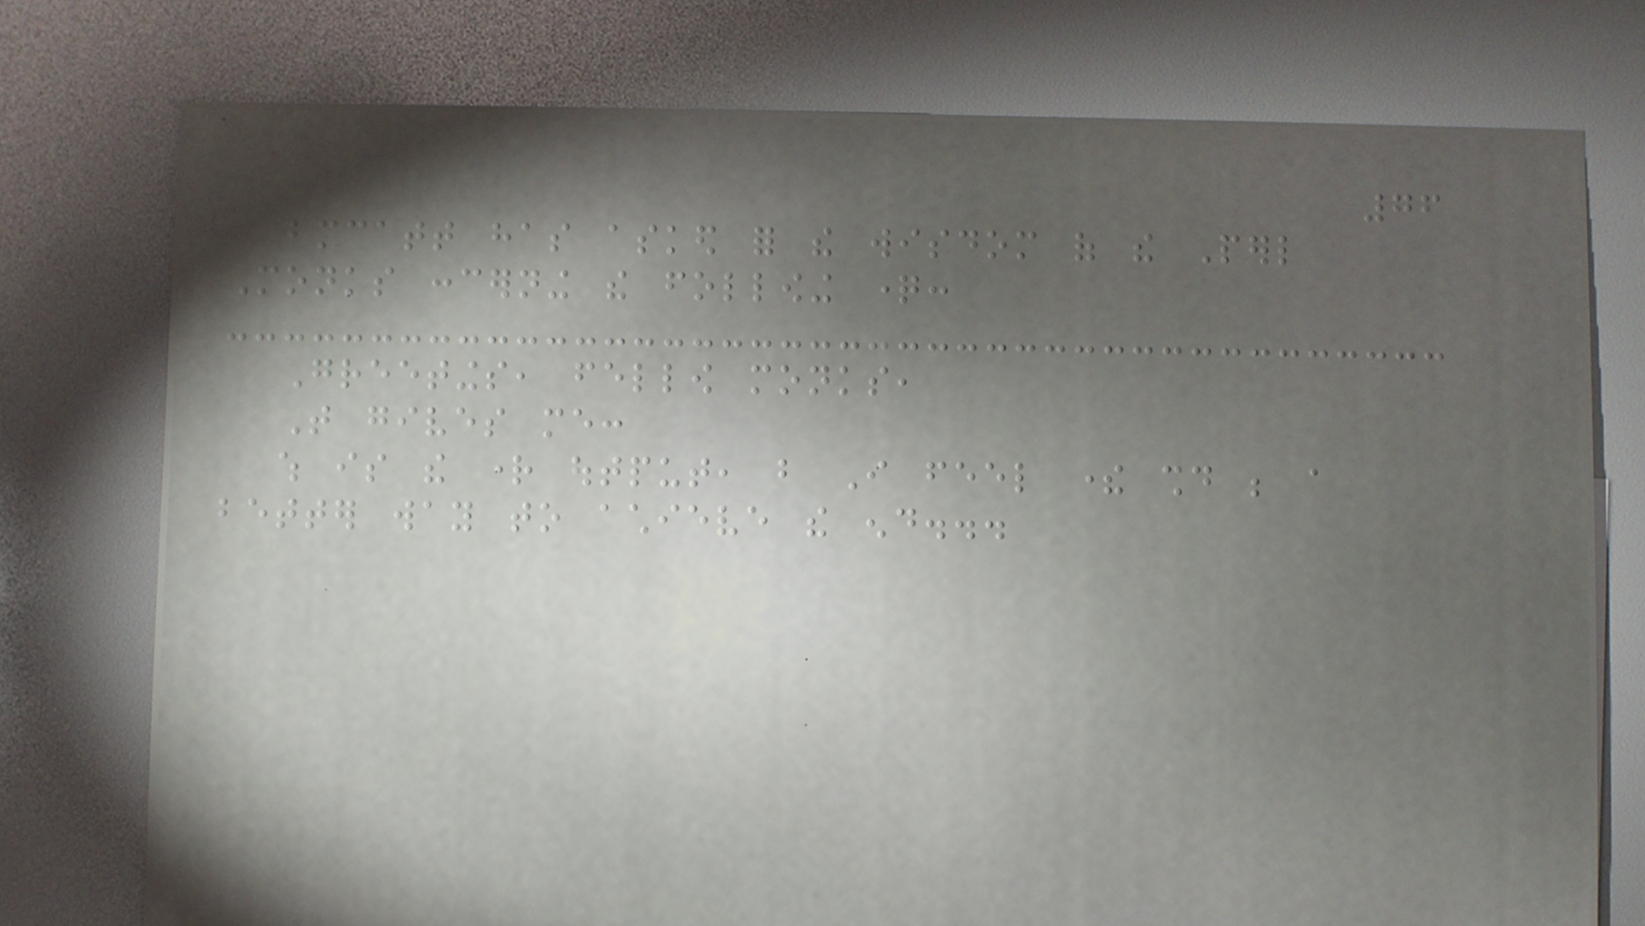76
bmcatt has asked for the wisdom of the Perl
Monks concerning the following question:
Greetings, fellow monks,
That gives me:
which is the right output, but I feel there should be a
better way to achieve the end...
